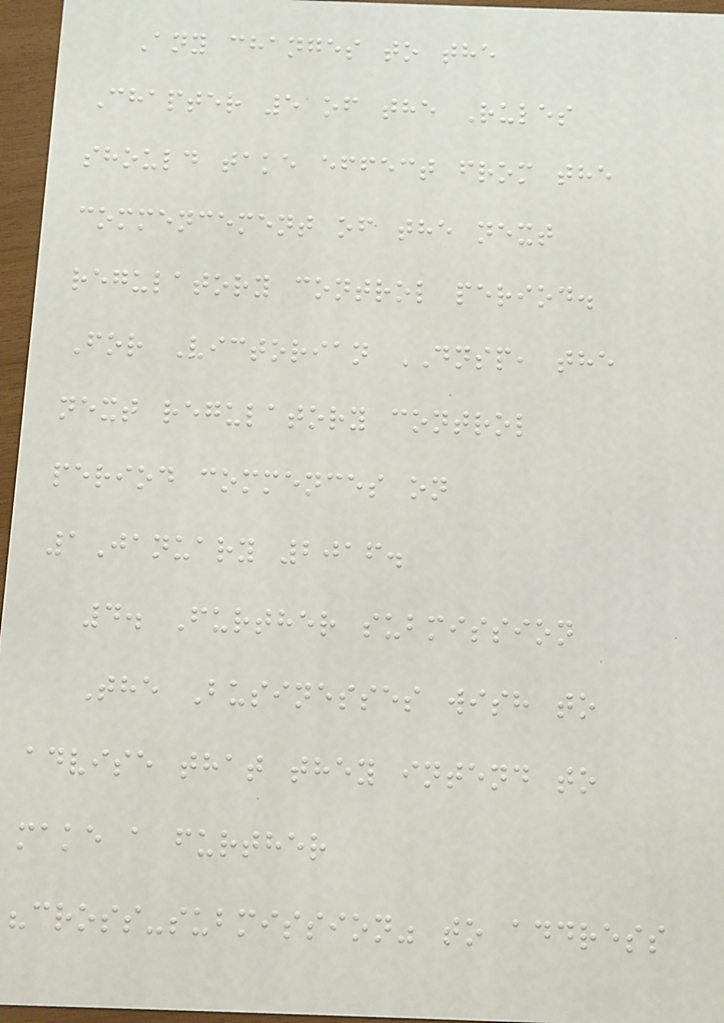Any changes to the
Chapter 5 of the Rules
should take effect from the
commencement of the next
regulatory control period.
For Victorian DNSP, the
next regulatory control
period commences on
1January 2016.
4. Further submission
The Businesses wish to
advise that they intend to
make a further
"cross-submission" to address
